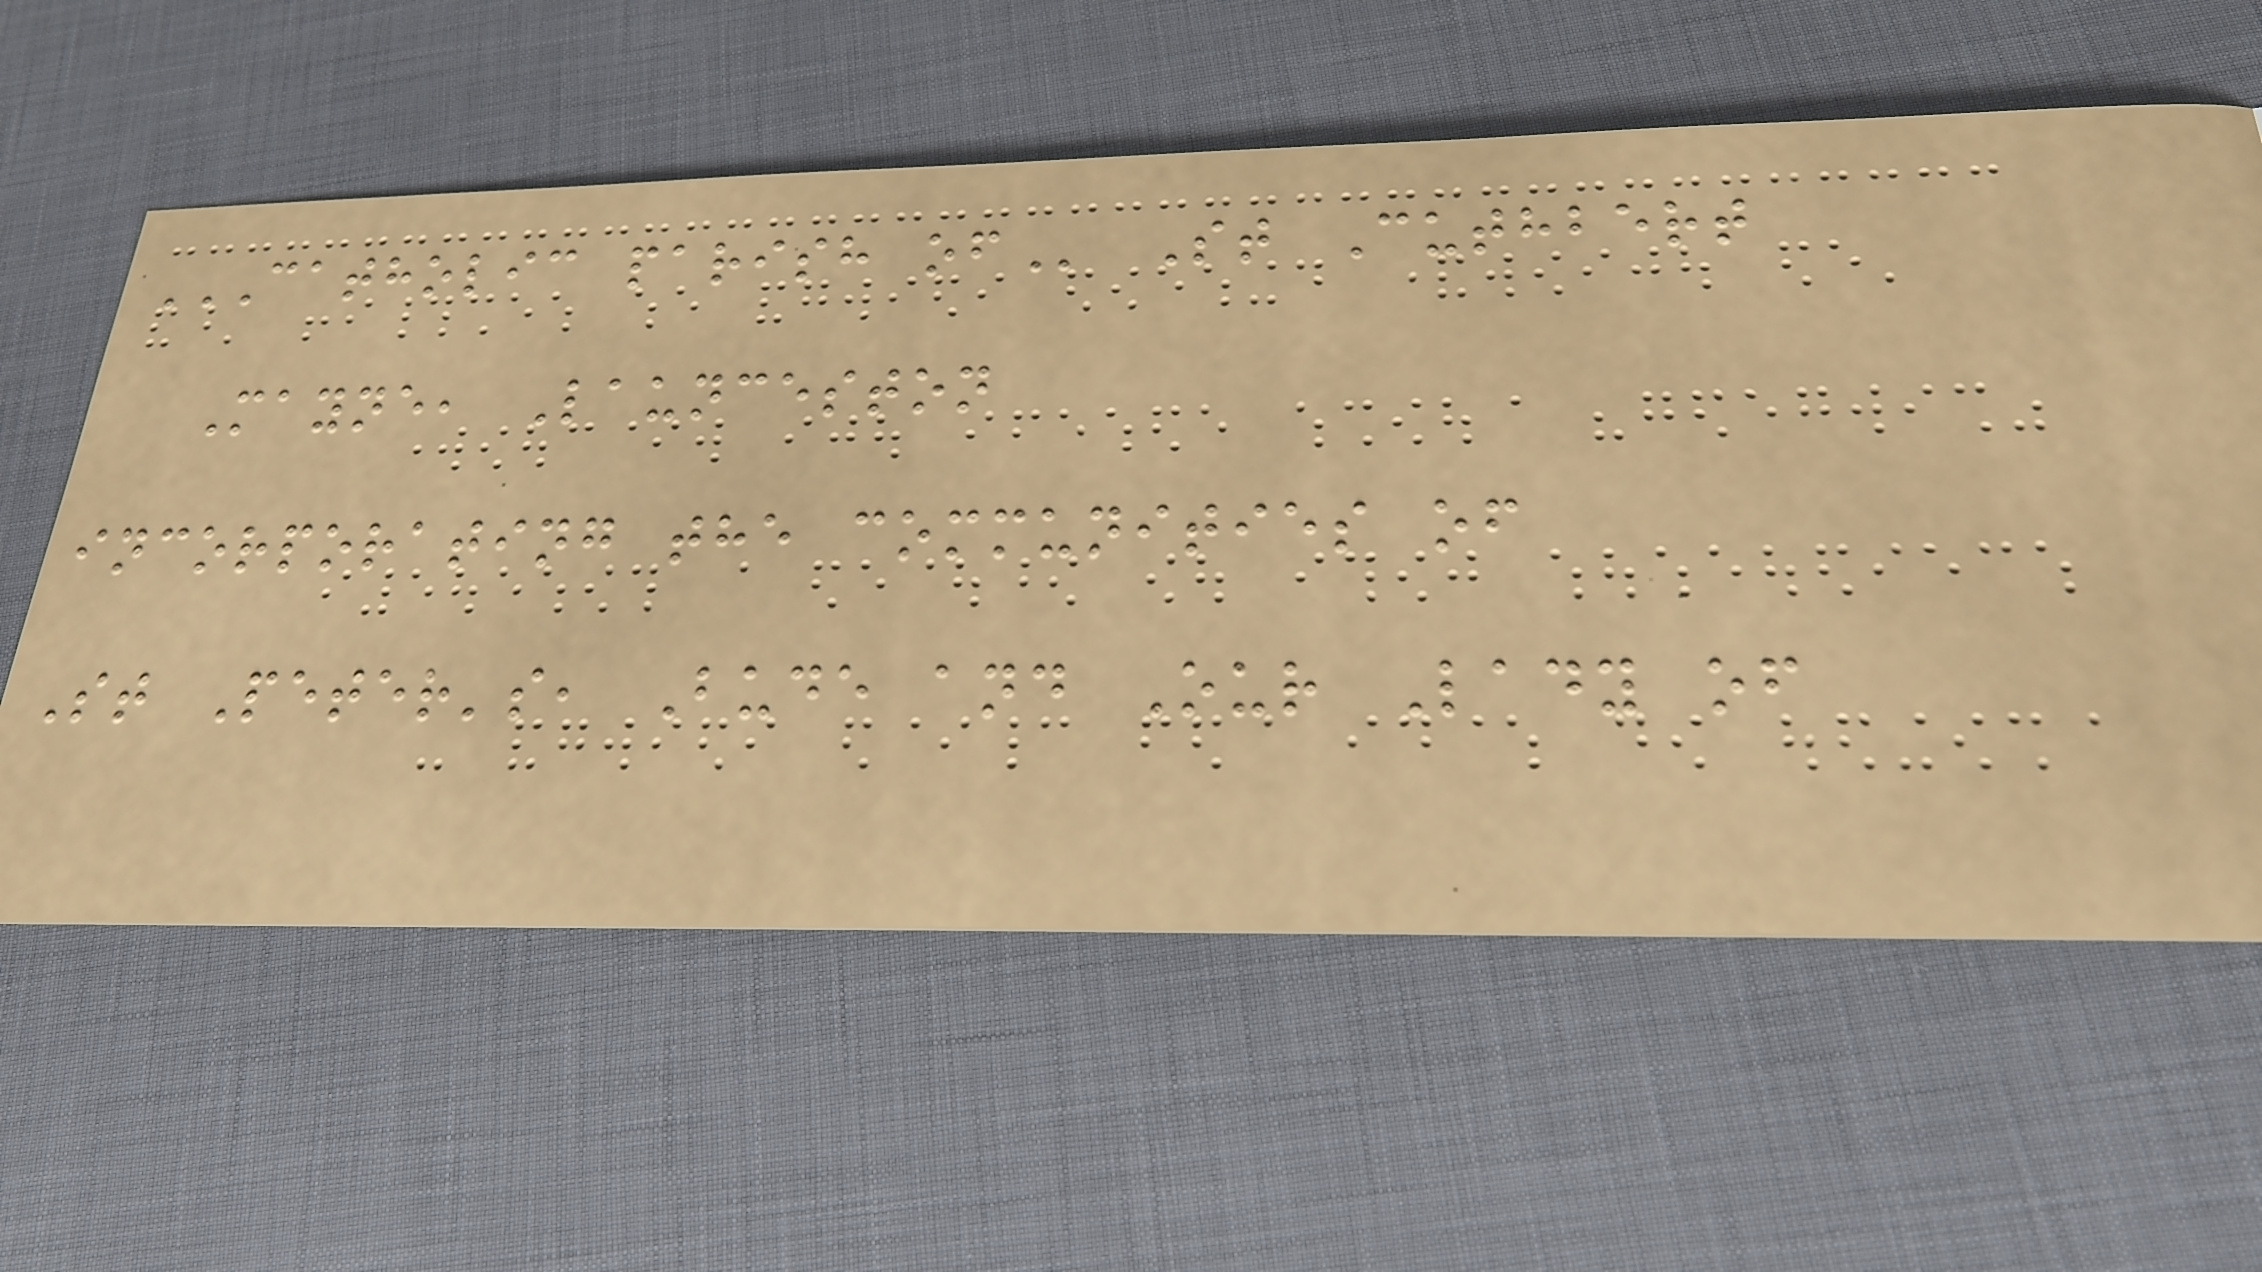CATHOLIC PARISH OF St Cuthbert
Mayne, Launceston
incorporating the communities of
St Peter's, Bude and Our Lady of
